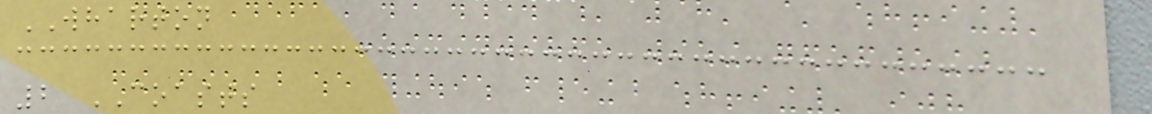WHARTON
2 COASTS
